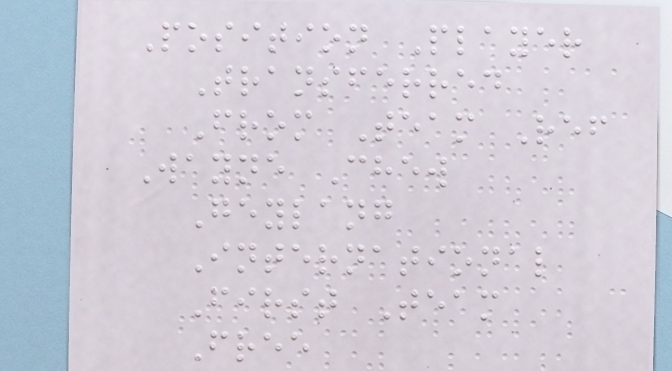Position Player
Transferred
From Team Ref
Wayne Chew
Geylang
International
First Team
Free
